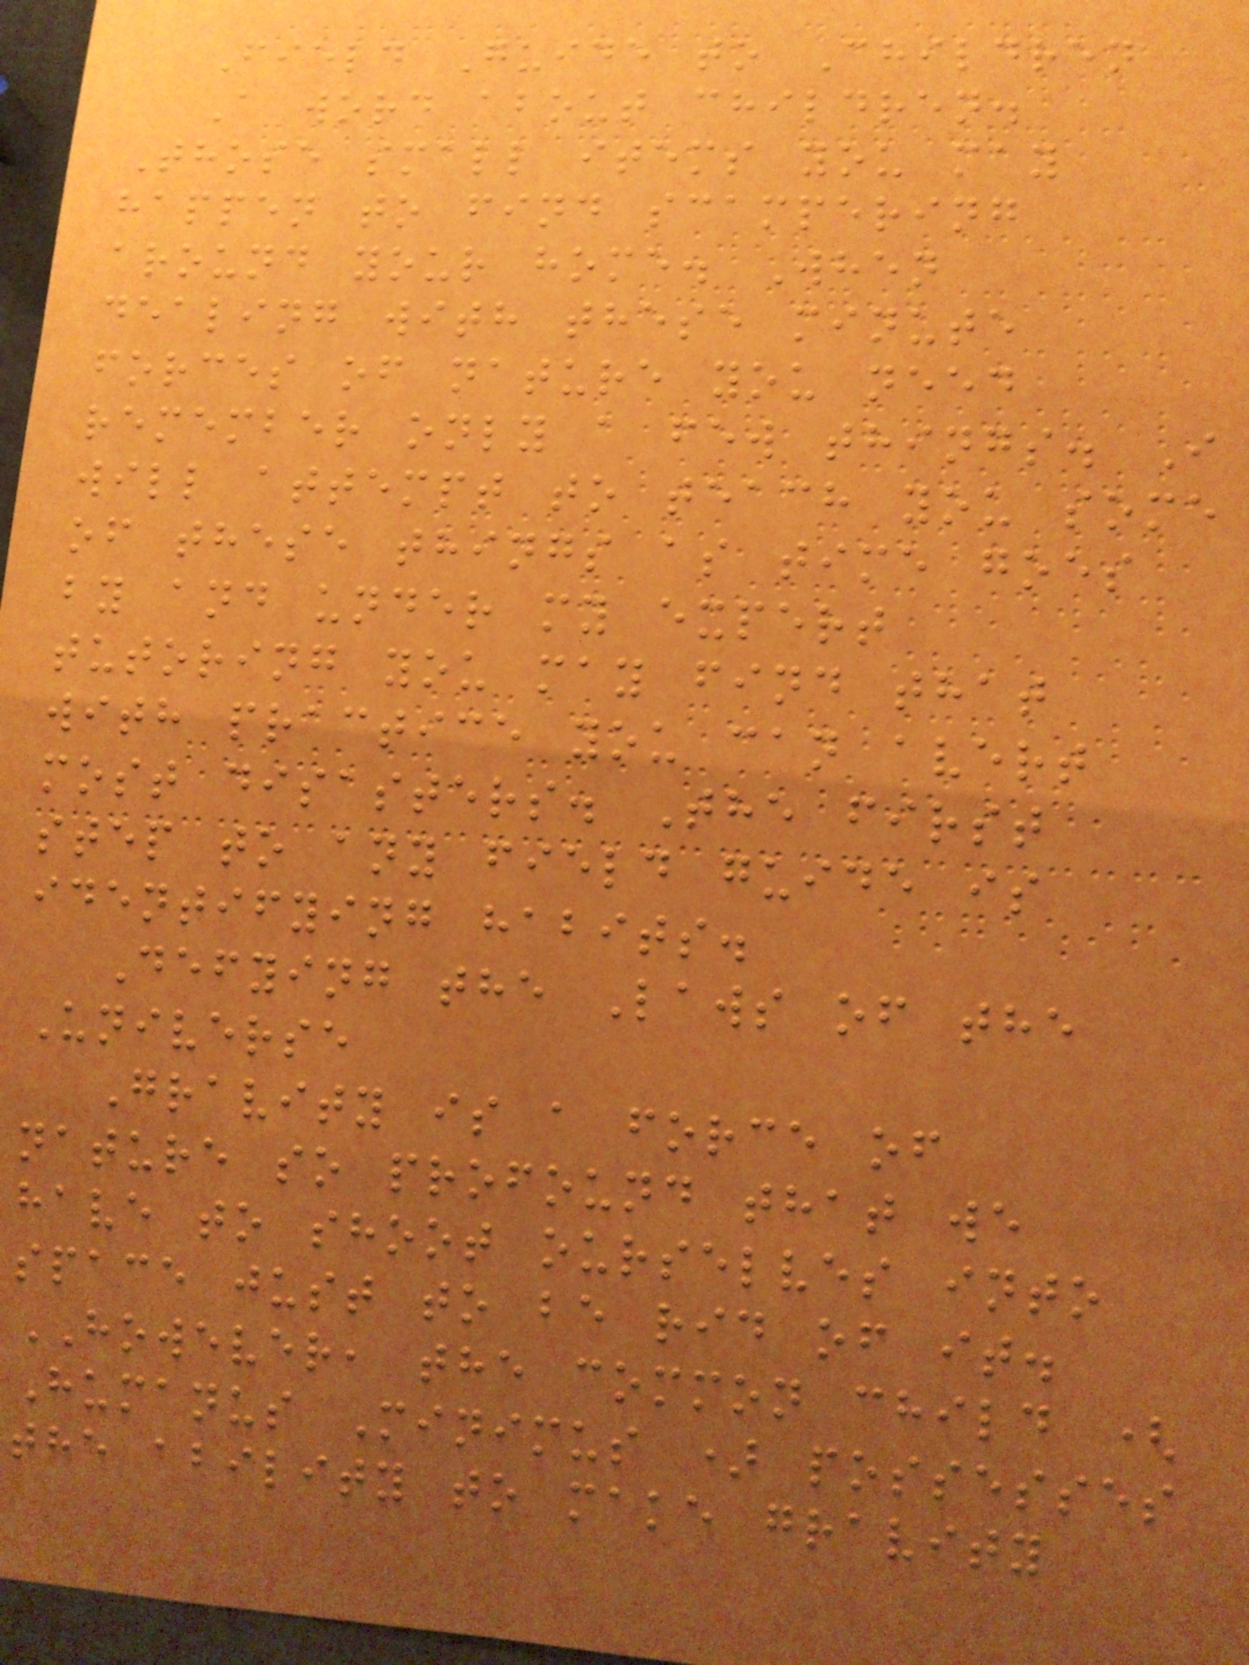Field Guide to Children
A word about children.
Those small items you may
happen to find scampering
around your home. When
dealing with these minute
forces of nature you need
remember only a few things. I
will attempt to teach you some
of these things as time goes
by and under my expert
tutoring you may find that
with practice you can avert
most disasters. The first
step to any field guide is
identifying habits.
Defying the Laws of the
Universe
Gravity is a force of
nature so profound that we
have to shoot ourselves into
space just to be rid of it.
HOWEVER, the common child (
Humanus Minimus ) possesses
the ability to make gravity
